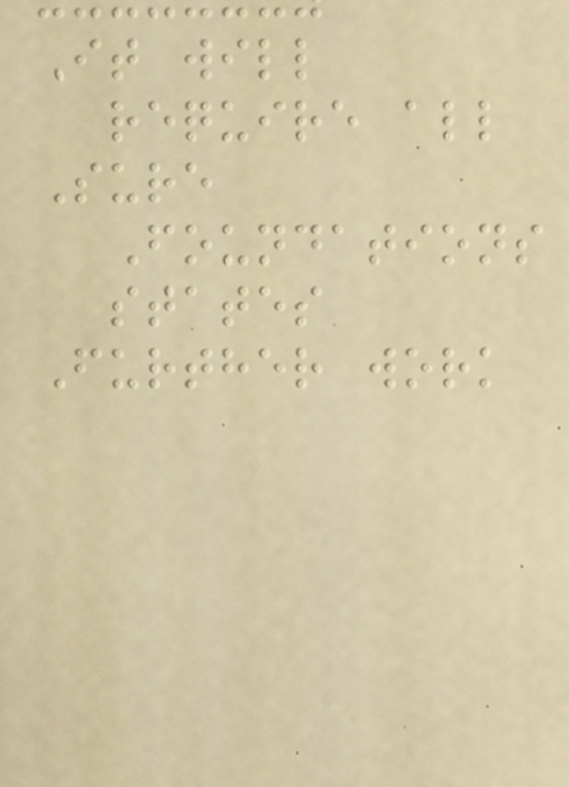It will
require all
Sure
Foundations
states
Further work
